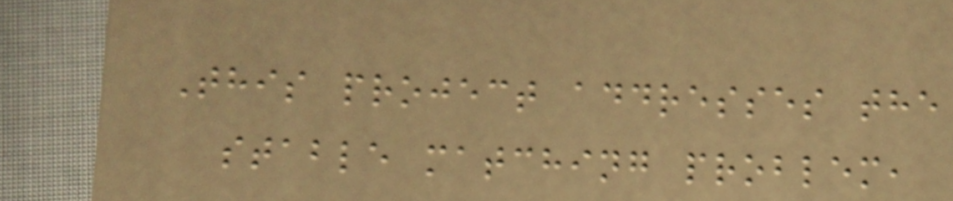This project addresses the
stable matching problem,
